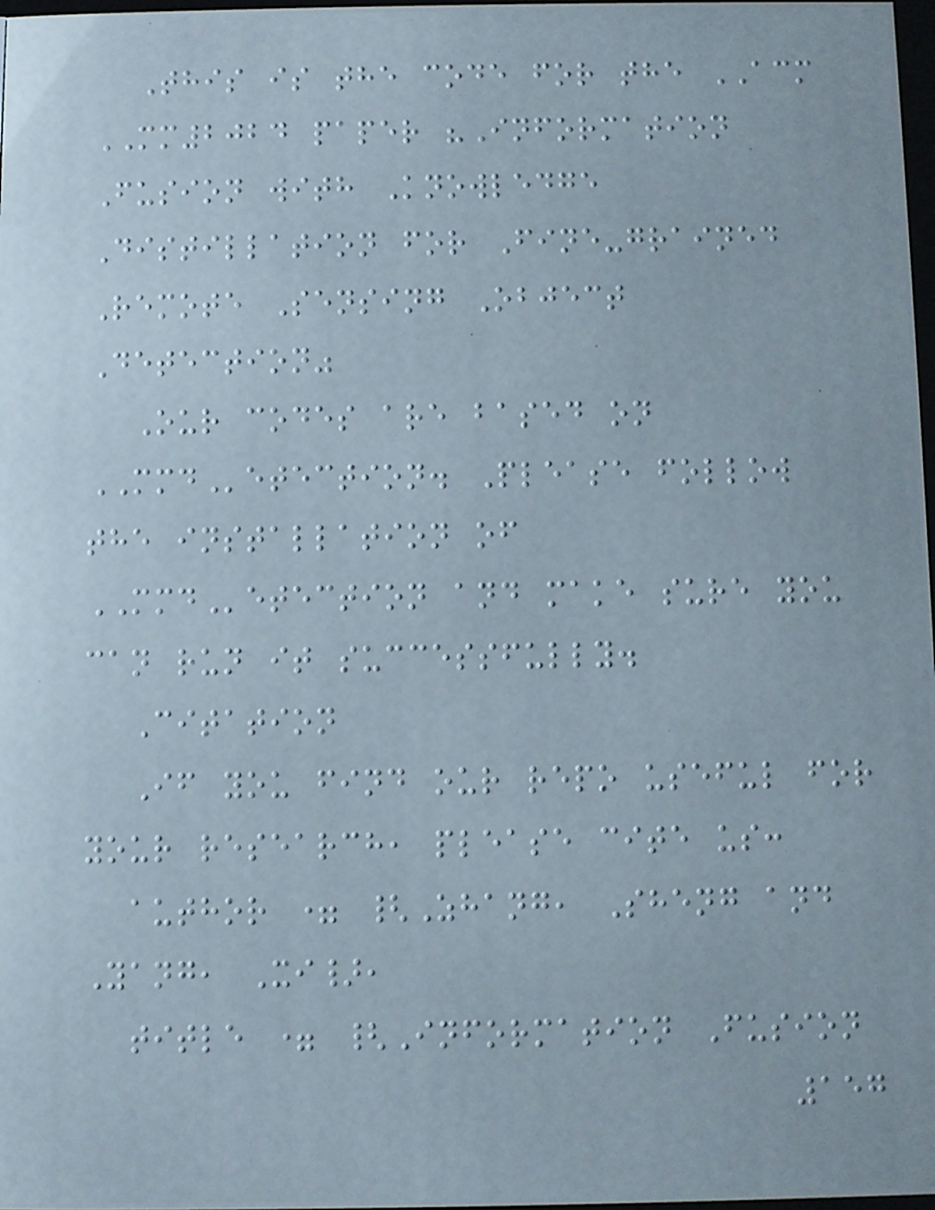This is the code for the ACM
MM2024 paper "Information
Fusion with Knowledge
Distillation for Fine-grained
Remote Sensing Object
Detection"
Our codes are based on
MMDetection. Please follow
the installation of
MMDetection and make sure you
can run it successfully.
Citation
If you find our repo useful for
your research, please cite us:
author = {Zhang, Sheng and
Yang, Xi},
title = {Information Fusion
157
